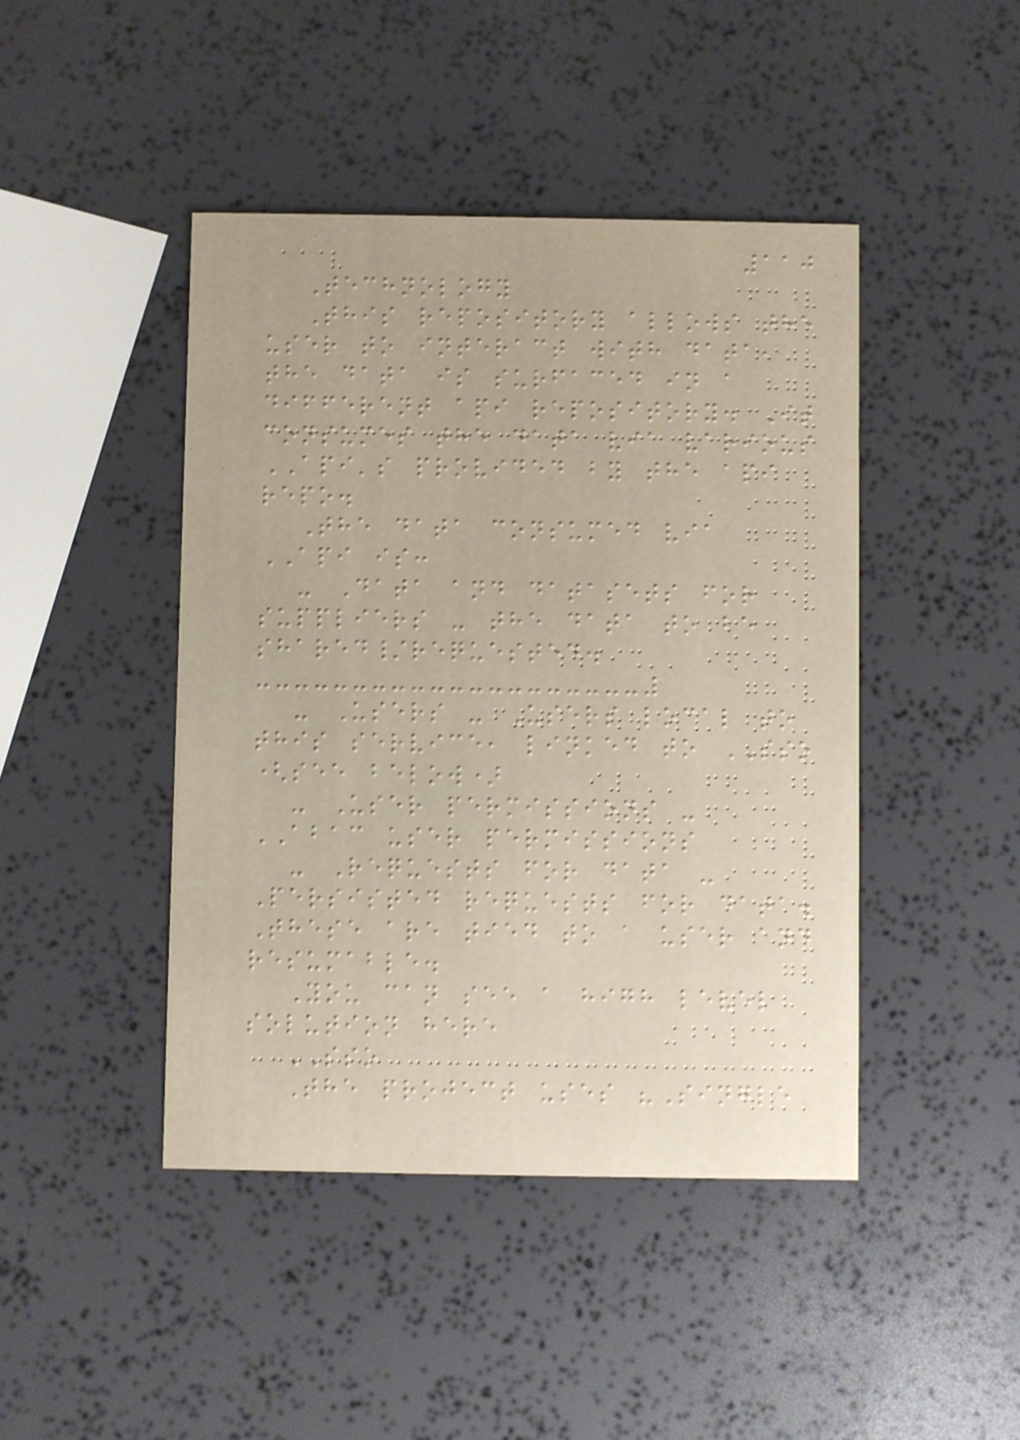110
Technology
This repository allows the
user to interact with data,
the data is surfaced in a
different api repository. It
consumes the data via various
API's provided by the api
repo.
The data consumed via
API is:
- Data and datasets for
suppliers - the data to be
shared/requested.
- Users - Users local to
this service, linked to SSO
(see below)
- User permissions -
ABAC user permissions
- Requests for data -
Persisted requests for data.
These are tied to a user and
resumable.
You can see a high level
solution here
SSO
The project uses "Single
